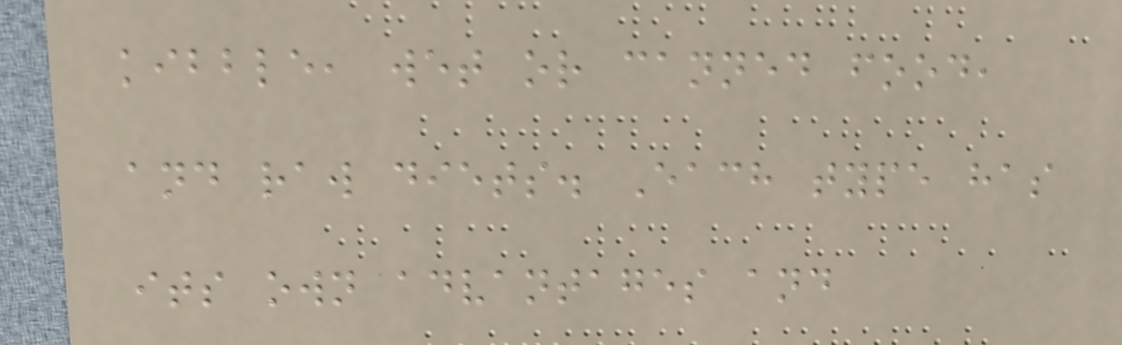kibble, wet or canned food,
and raw diets. Each type has
its own advantages and
